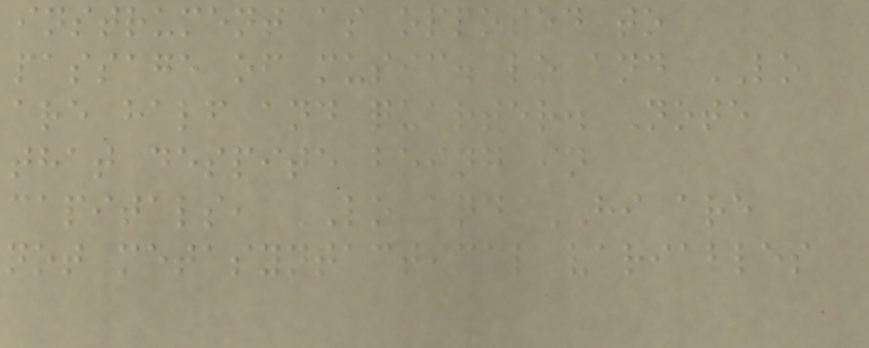instrument as opposed to
passage of music. lo and LO
are half and quarter. Note
that despite being in
capitals, LO and HI are
not metasyntactical variables
